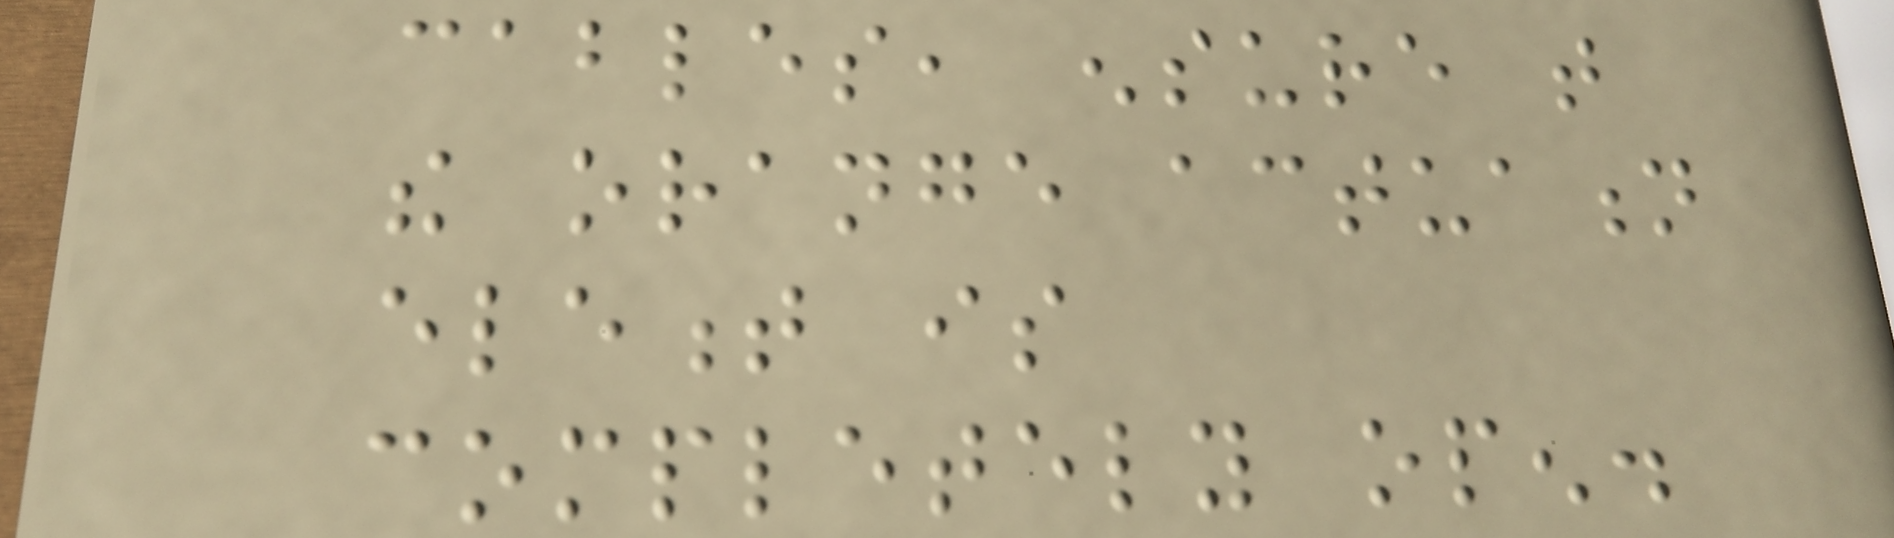cables, ensure that
the orange actuation
element is
completely open.
